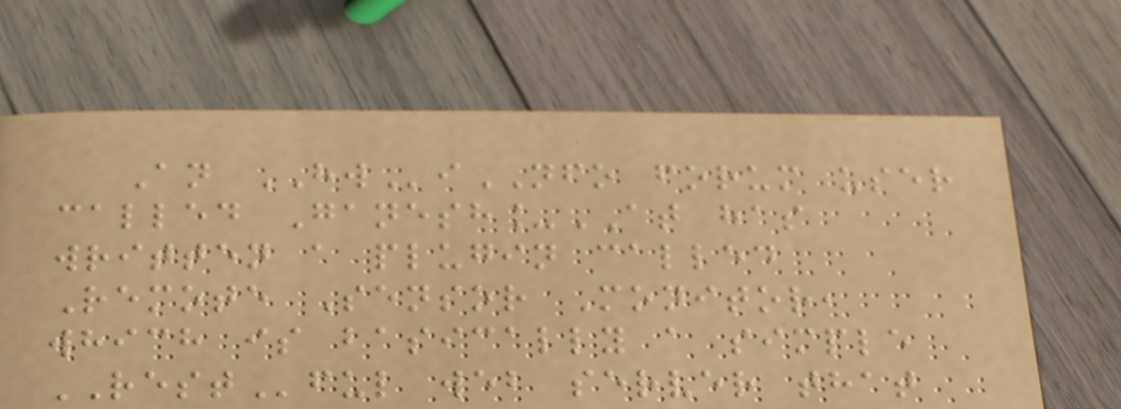An HWiNFO forum user
called Ganesh_AT has
written a plugin called
Remote Sensor Monitor,
which is basically a simple
RESTful web server that
